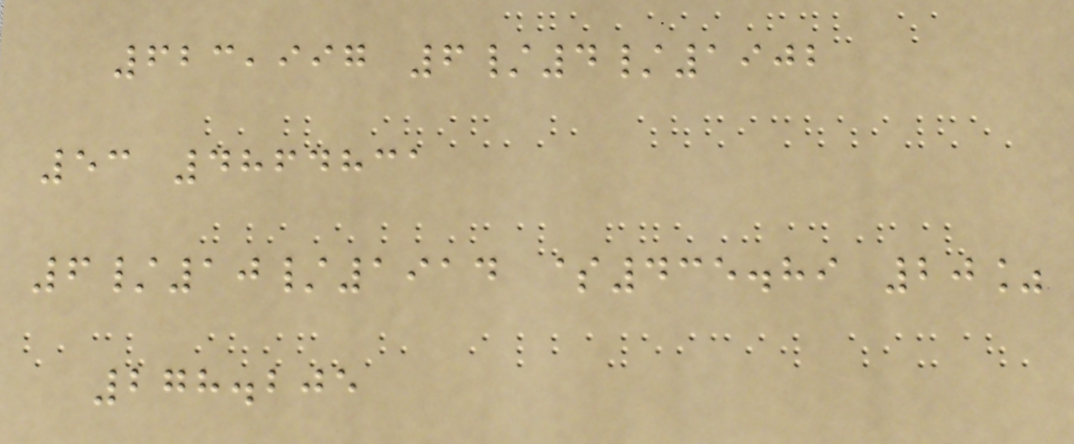623,997 6/4/1902
53 4864831
6/10/1914 $435.89 20%
278.205
